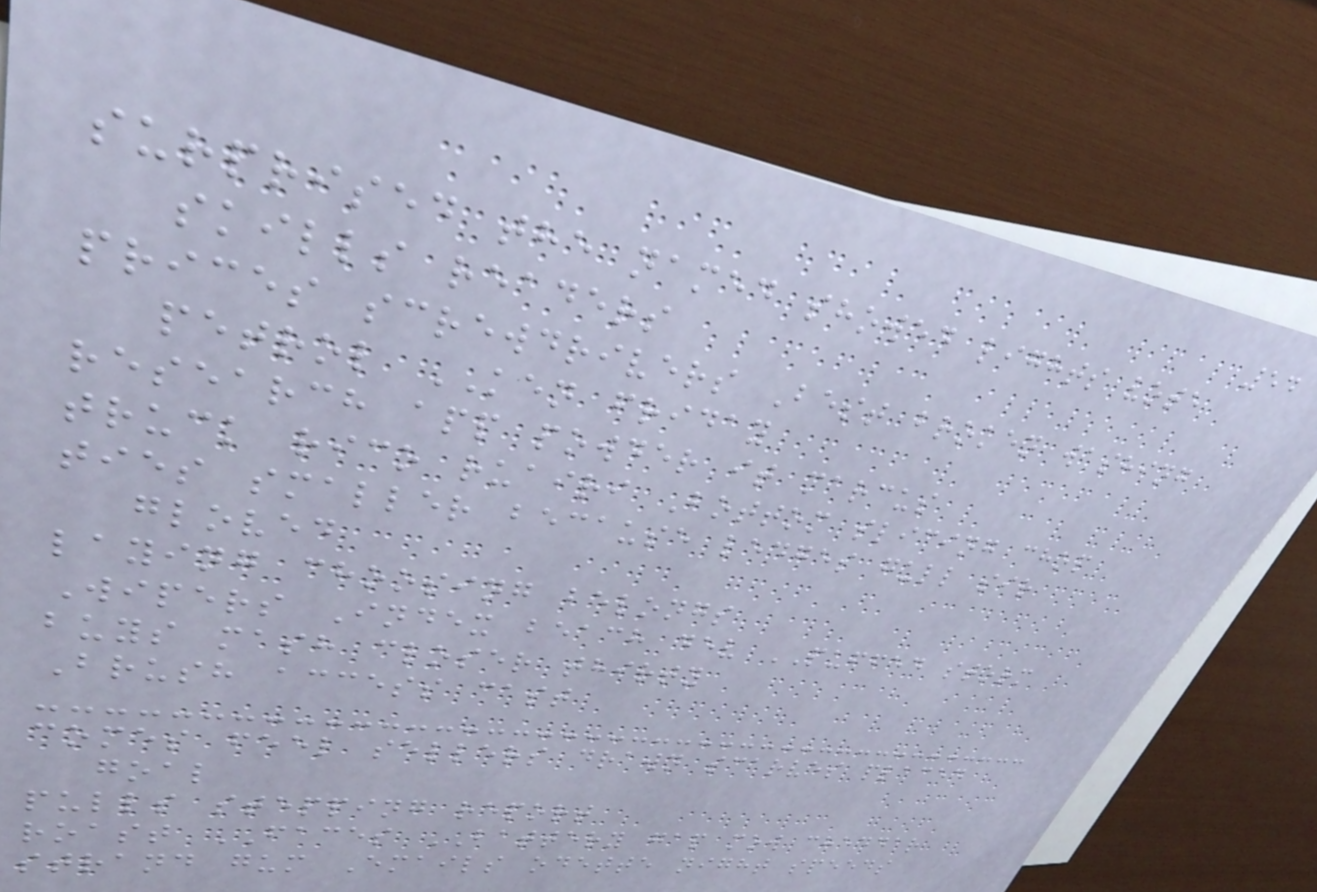54
surprised the named showed lights vote
skills readers
prices screwdrivers Best broken washing
petrol KEN friday
research app powder it marcus
truck rico ruairi Bottom slicing chop
ties smaller because ledges gull sir
gloved
laying choosing belongs
Wipers Index beach dev PUFFED storm
buys mash closer thirty
Brush access cast
comes feel sellers drawn scarves placed
goal
pulls stepping report
roast FACES BATTERY gap mow cheddar
strand gum Emails odette night speeds
